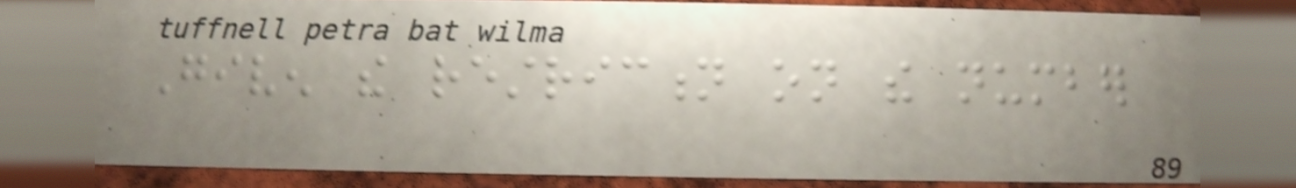Given the restriction on the number
